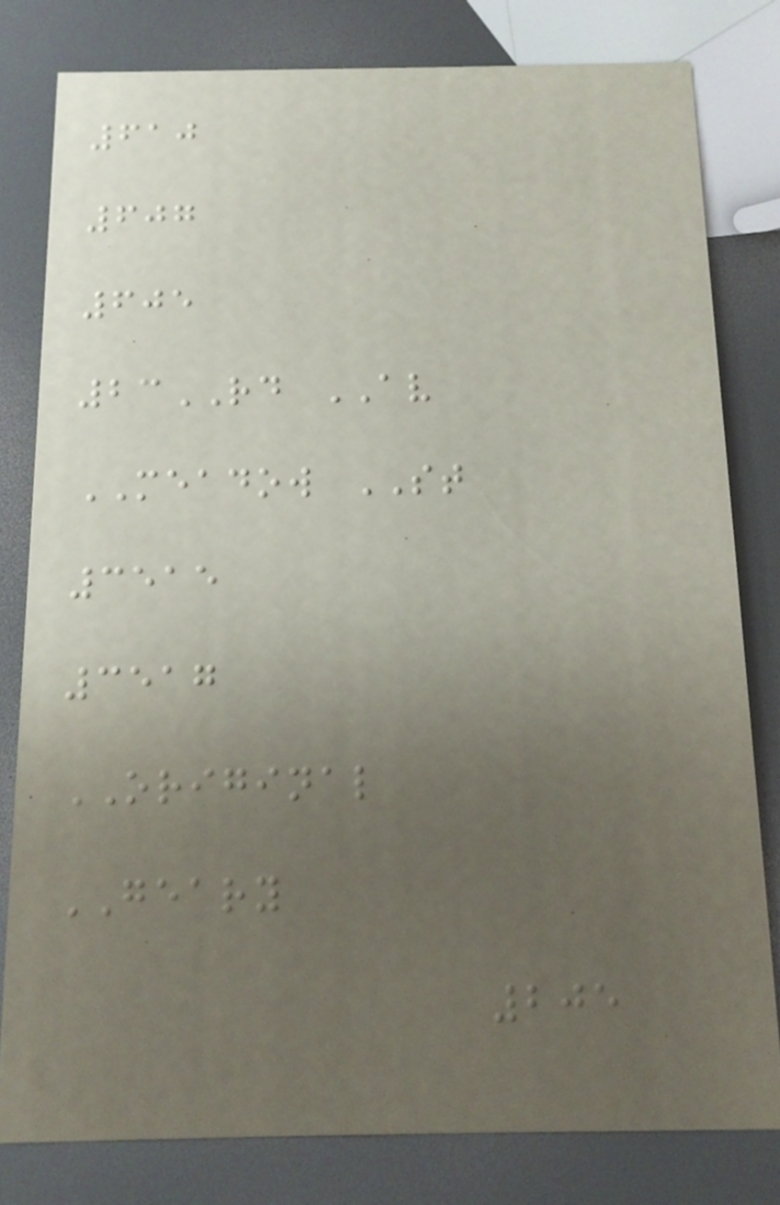610
607
605
23RD AV
MEADOW ST
3515
3517
ORIGINAL
GEARY
205
